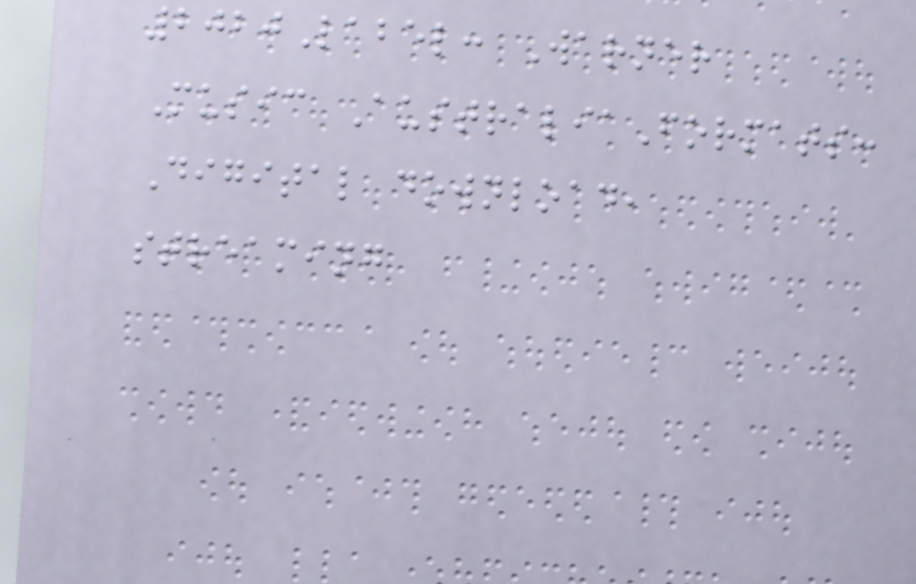2020Label: Warner
Music AustraliaFormats:
Digital download,
streaming
